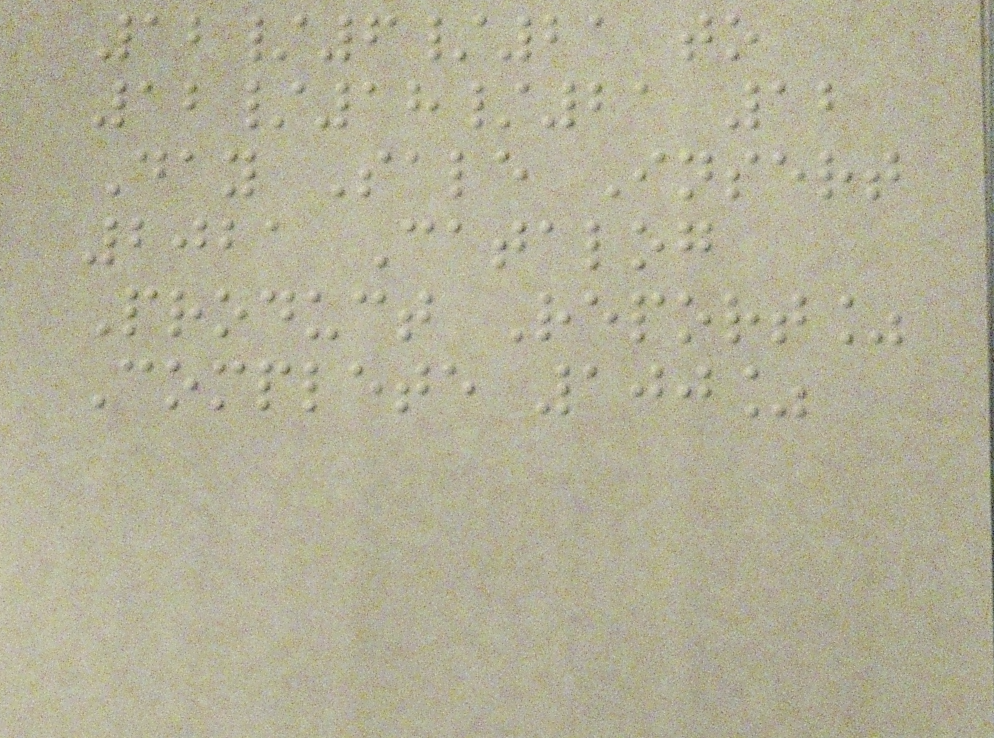12/6/21 to
12/18/21 12
Day Sale Insert
2021 Catalog
Product Report%
Complete 100%
